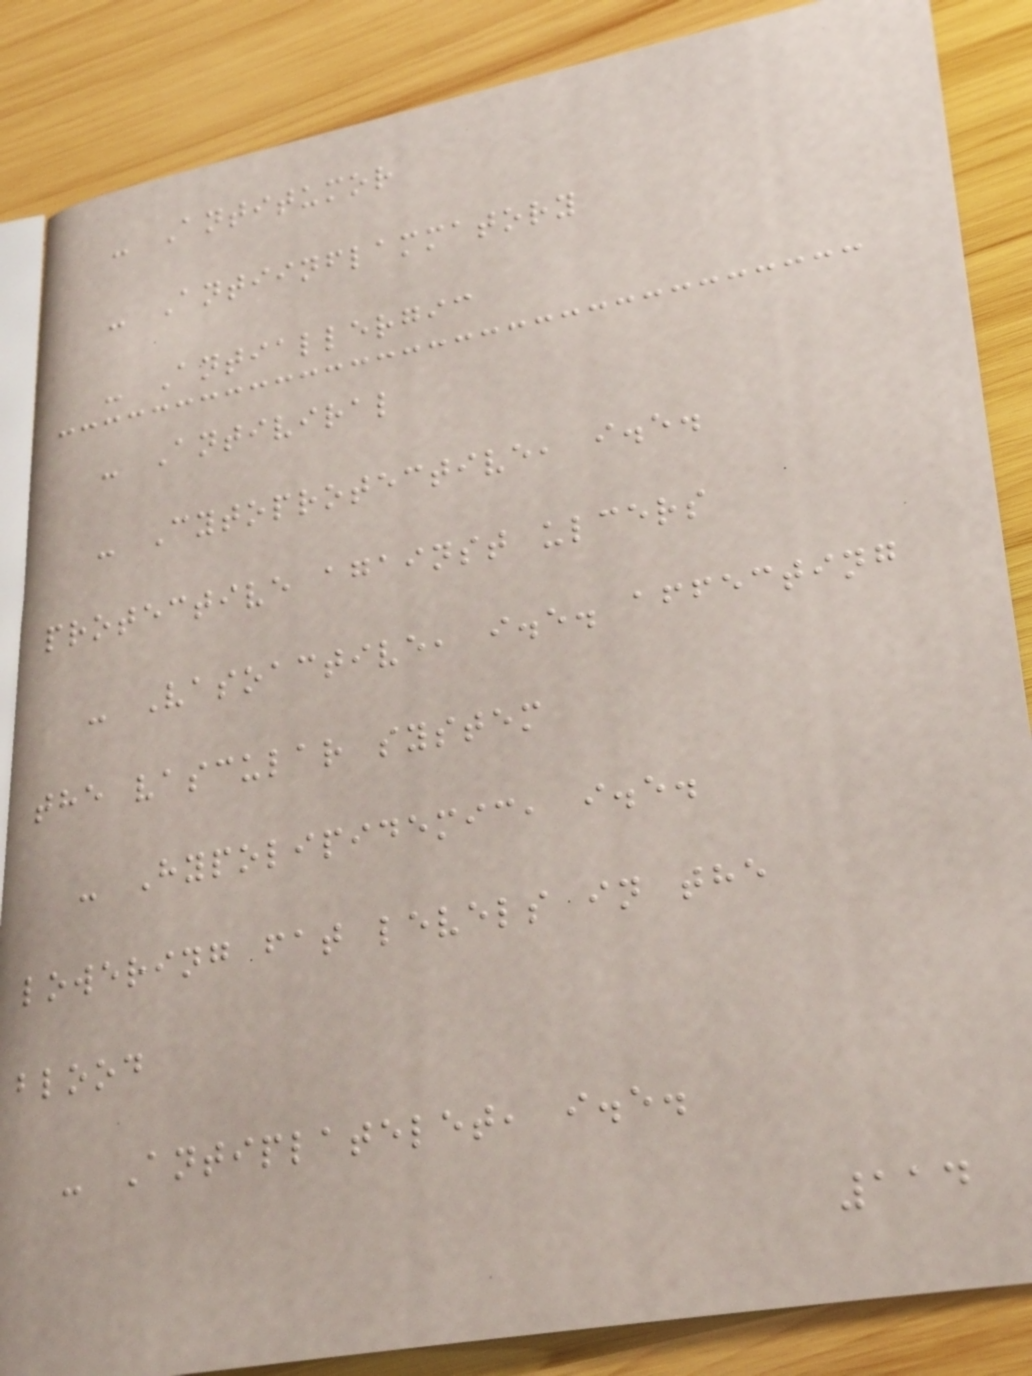- Antitumor
- Antiinflammatory
- Antiallergic
- Antiviral
- Cytoprotective, i.e.
protective against ulcers
- Vasoactive, i.e. affecting
the vascular system
- Hypolipidemic, i.e.
lowering fat levels in the
blood
- Antiplatelet, i.e.
114
